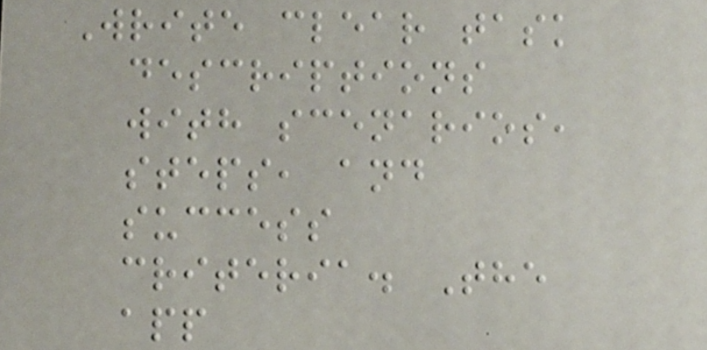Write clear task
descriptions
with scenarios,
steps, and
success
criteria. The
app
